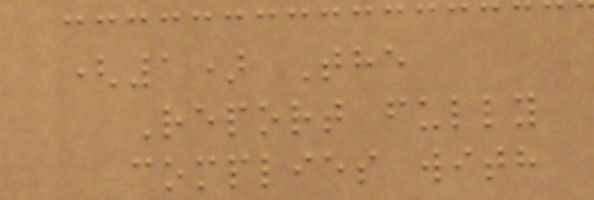(1) The
Report fully
complies with
